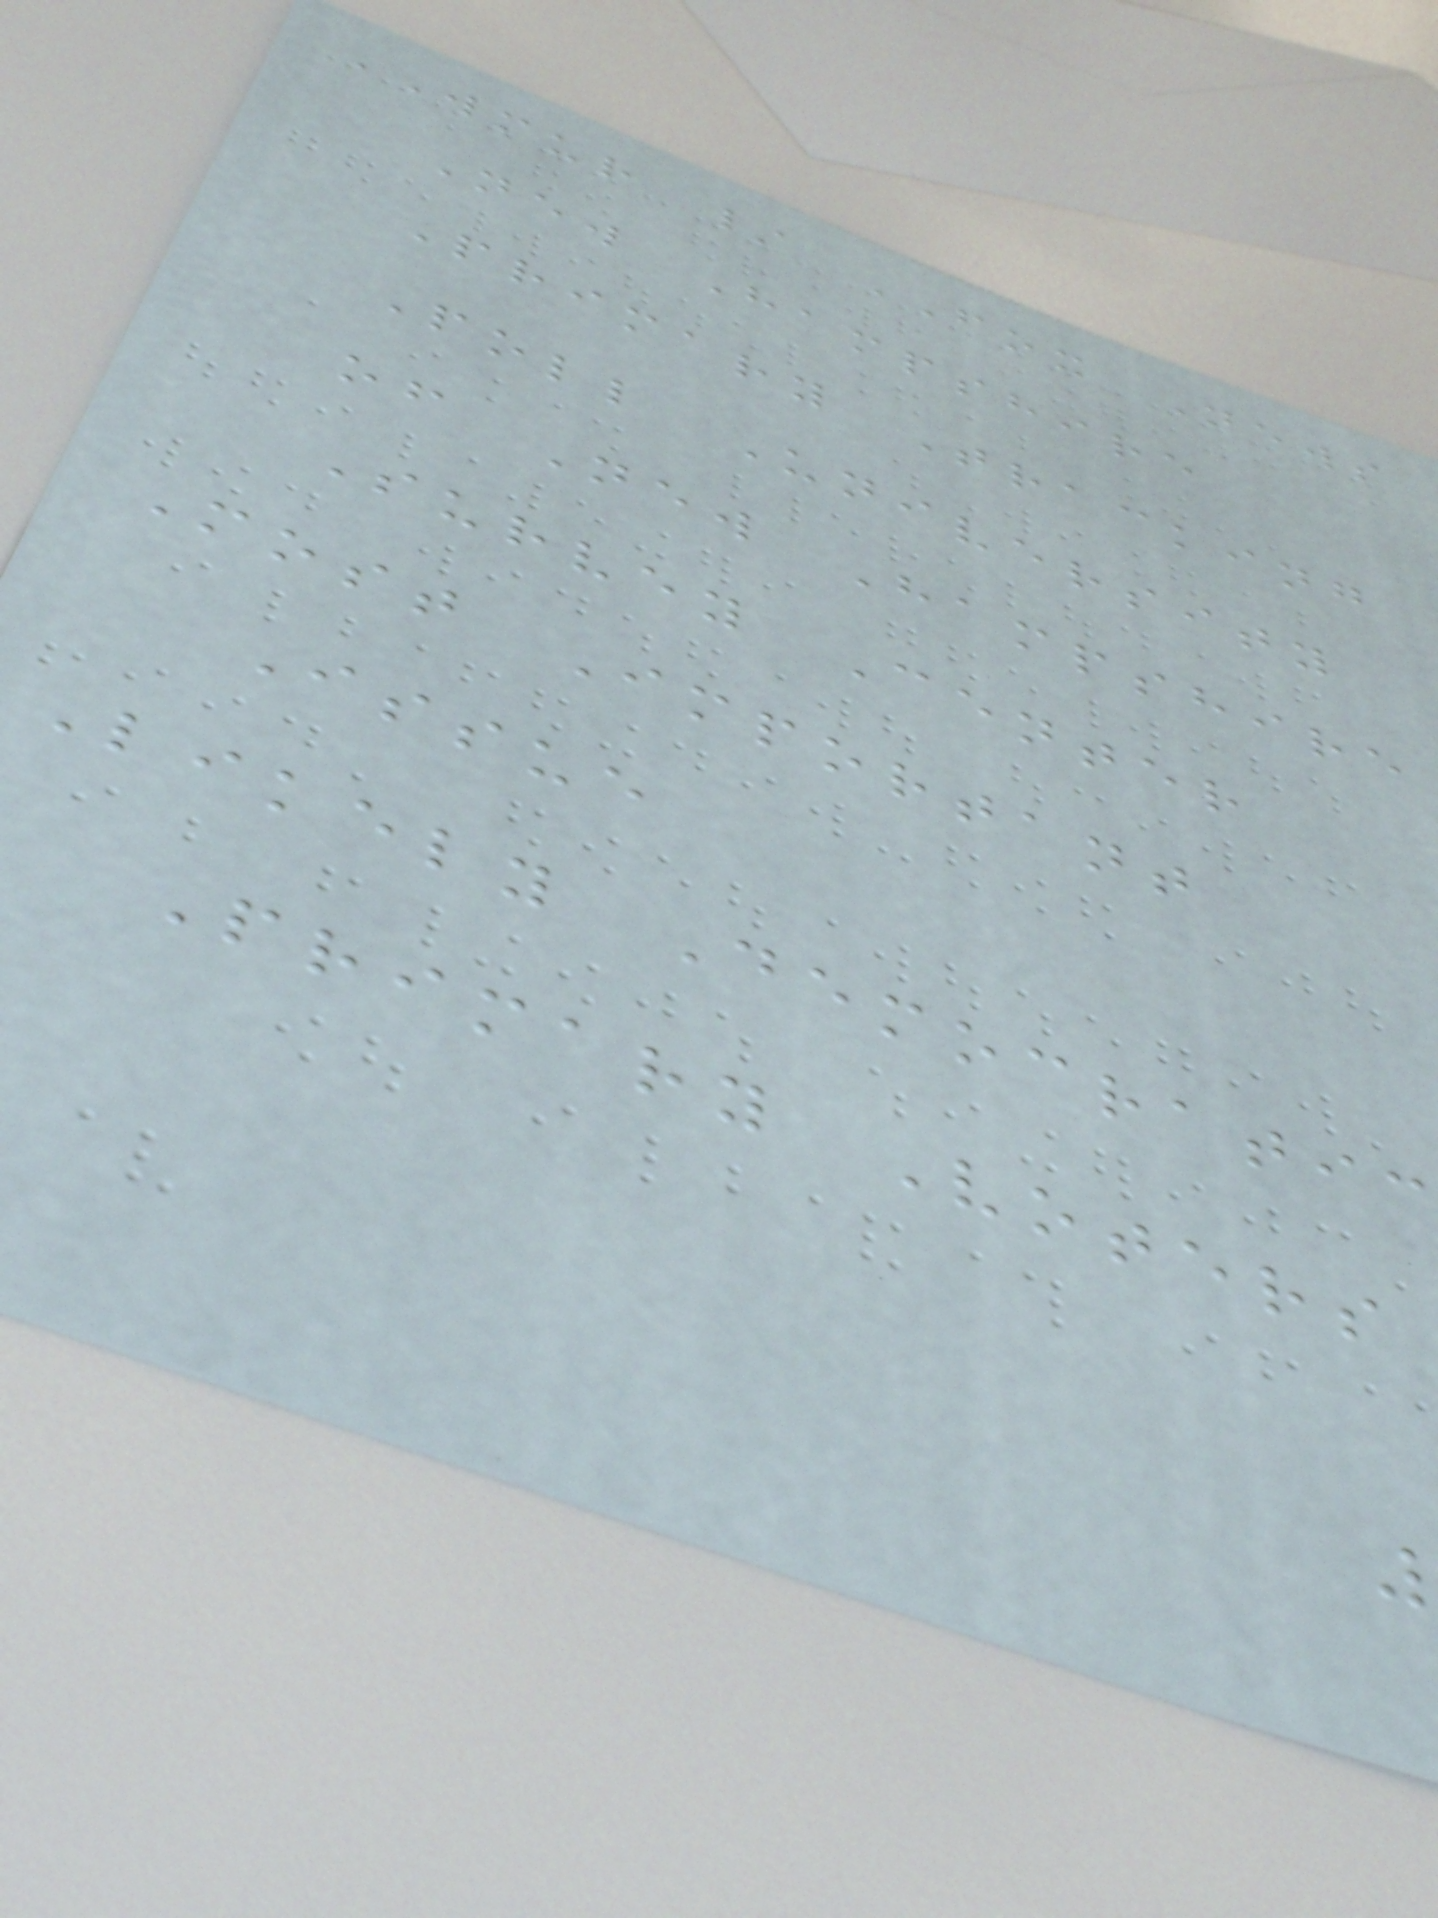WMUR / FOX News
New Hampshire
Primary Tracking
Poll University
of New Hampshire
Survey Center
Most Important
Issue
Likely Democratic
Primary Voters
